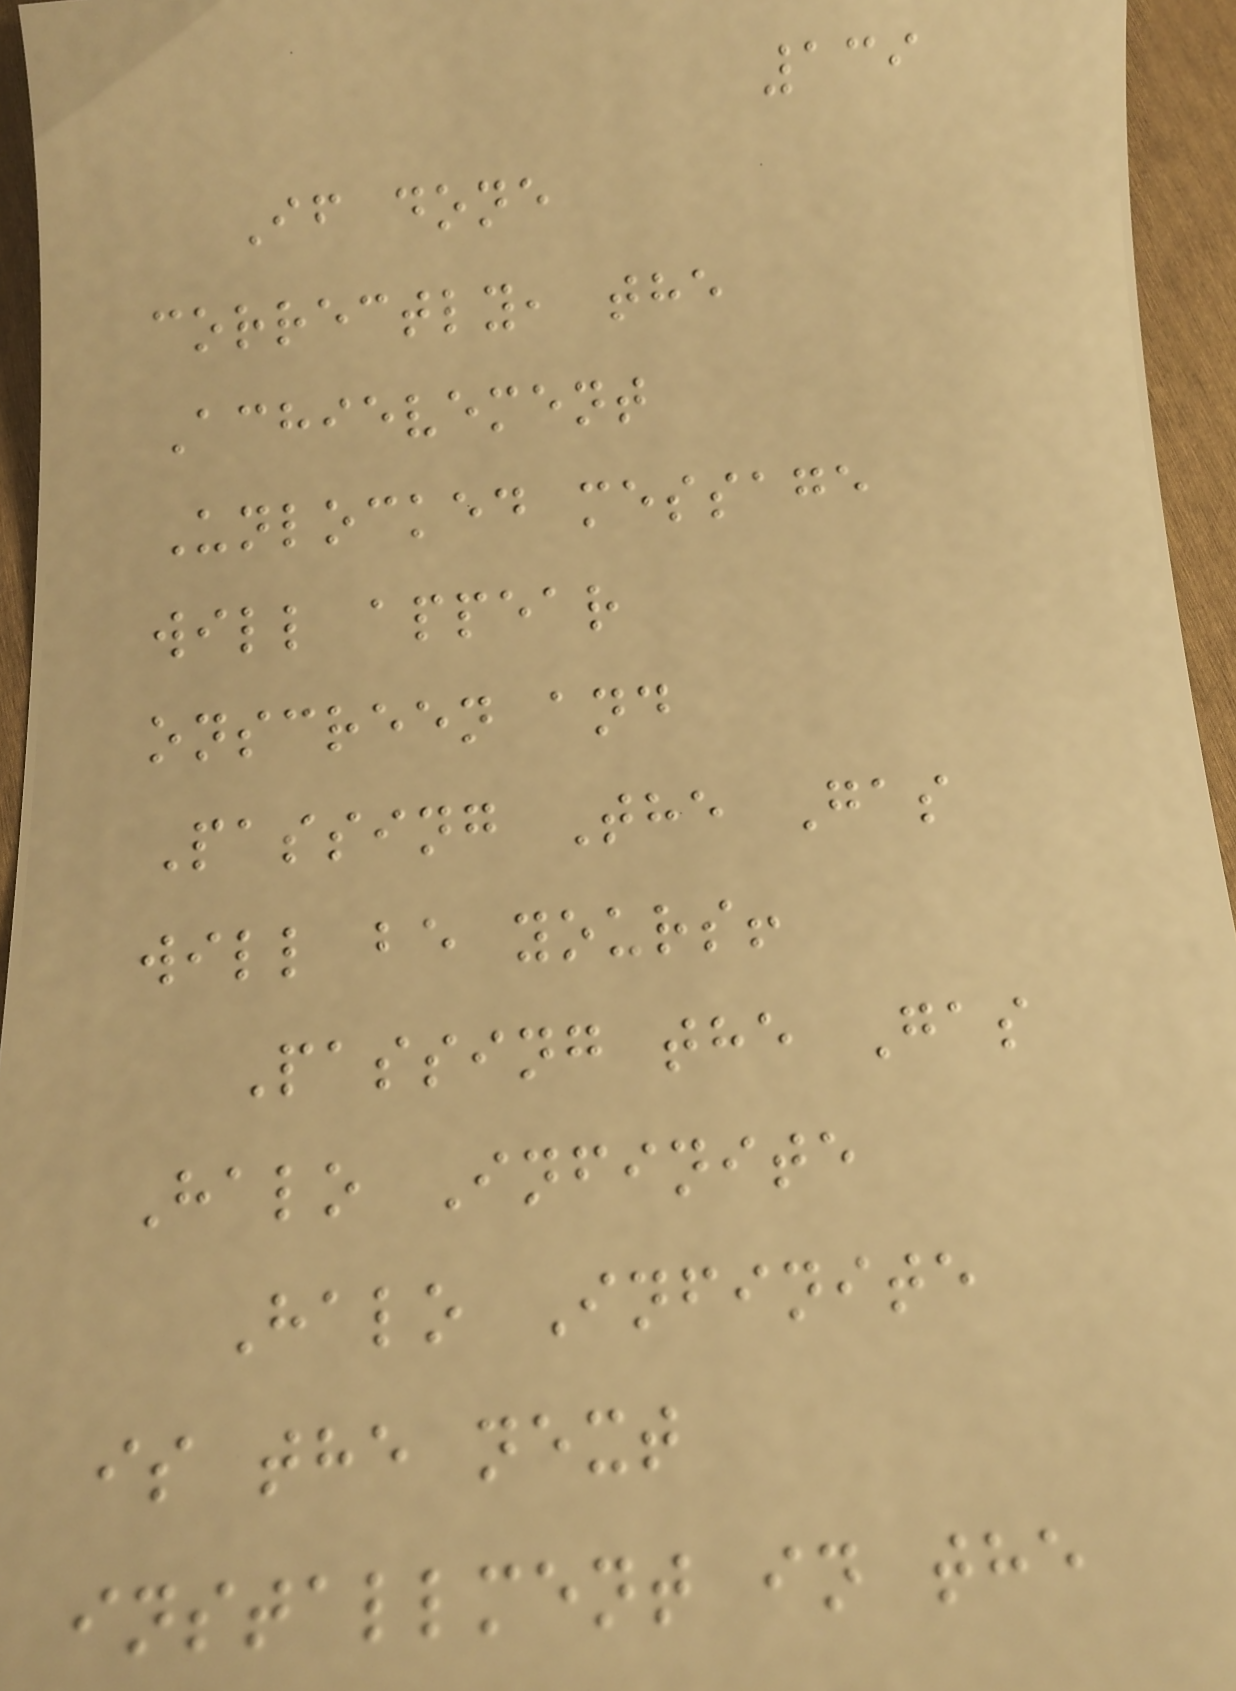139
If done
correctly, the
Achievement
Unlocked message
will appear
onscreen and
Passing The Gas
will be yours!
Passing the Gas
Halo Infinite
Halo Infinite
is the next
installment in the
